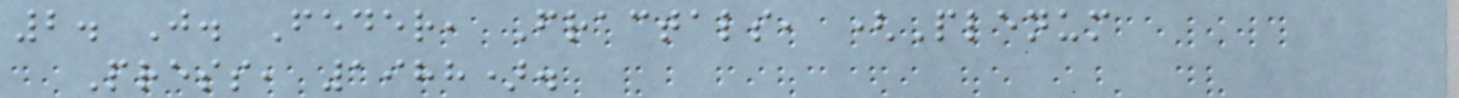2. J. Feder, Fractals, (Plenum
Press, 1988).
